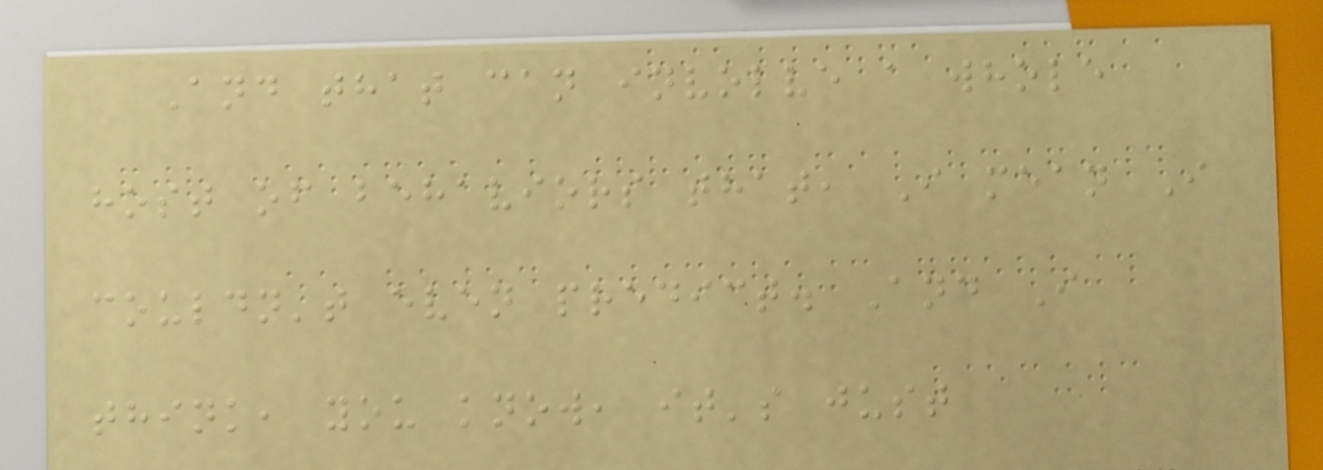And that can involve a whole
host of behaviors that, I mean I
couldn't even predict. And I
think, you know, it's just
